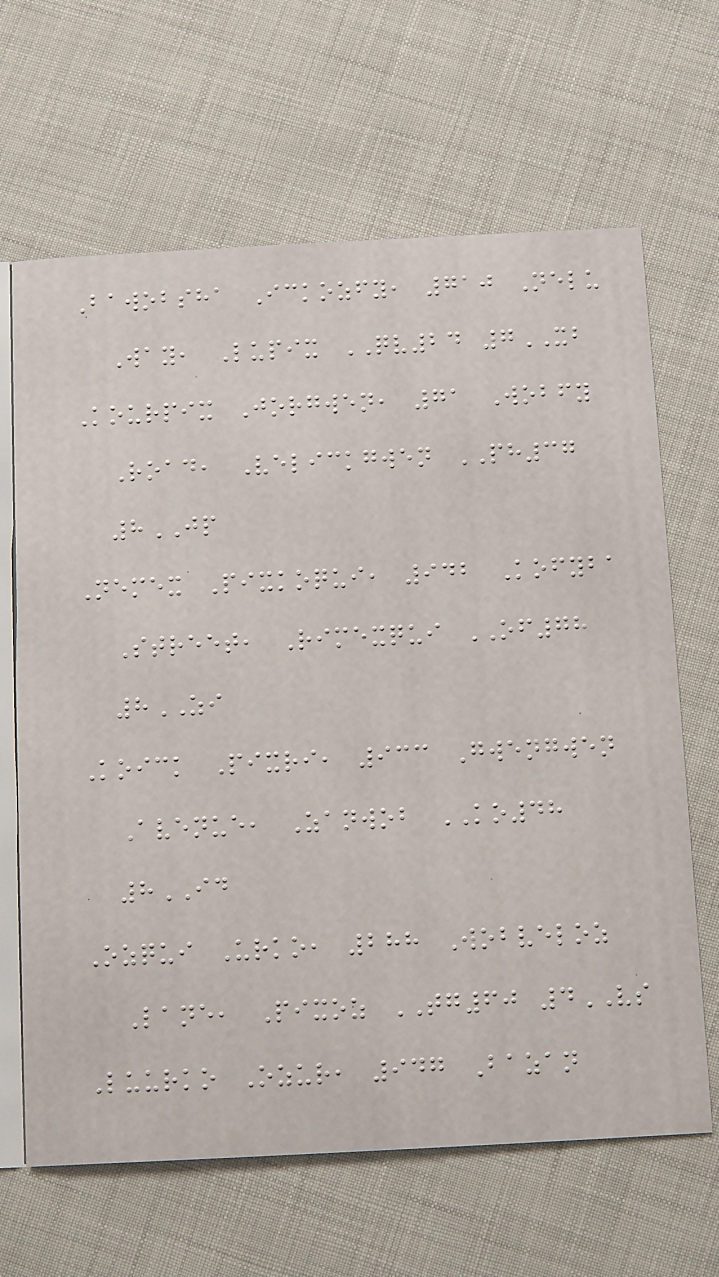Bawobsha Ickozfy, 710 Nelu
Way, Lupix QV24 7XB
Kourpix Jorgwen, 71 Wobfy
Road, Velickgwen PH37
8JP
Nemex Pixkoqui, 942 Kofyba
Street, Rimexqui OF78
8ZI
Koick Pixri, 933 Gwengwen
Avenue, Zanwob KO48
8ID
Ozqui Urko, 288 Wobveloz
Lane, Pixoz TG60 4VS
Luurko Ozur, 947 Bazan
